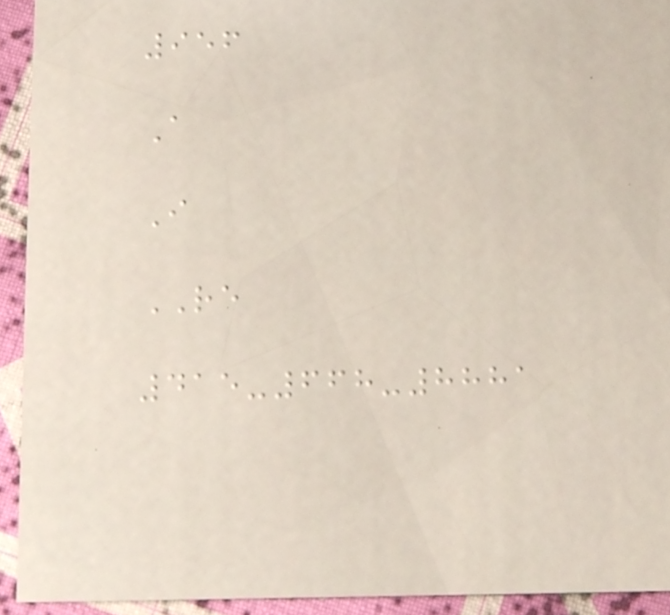956
A
I
RE
415-668-8881
